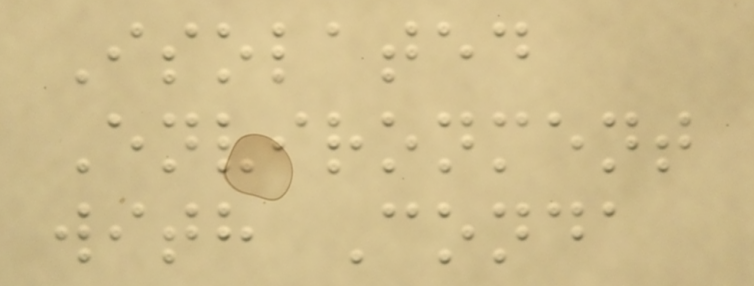Isolated
Environment
with Conda
